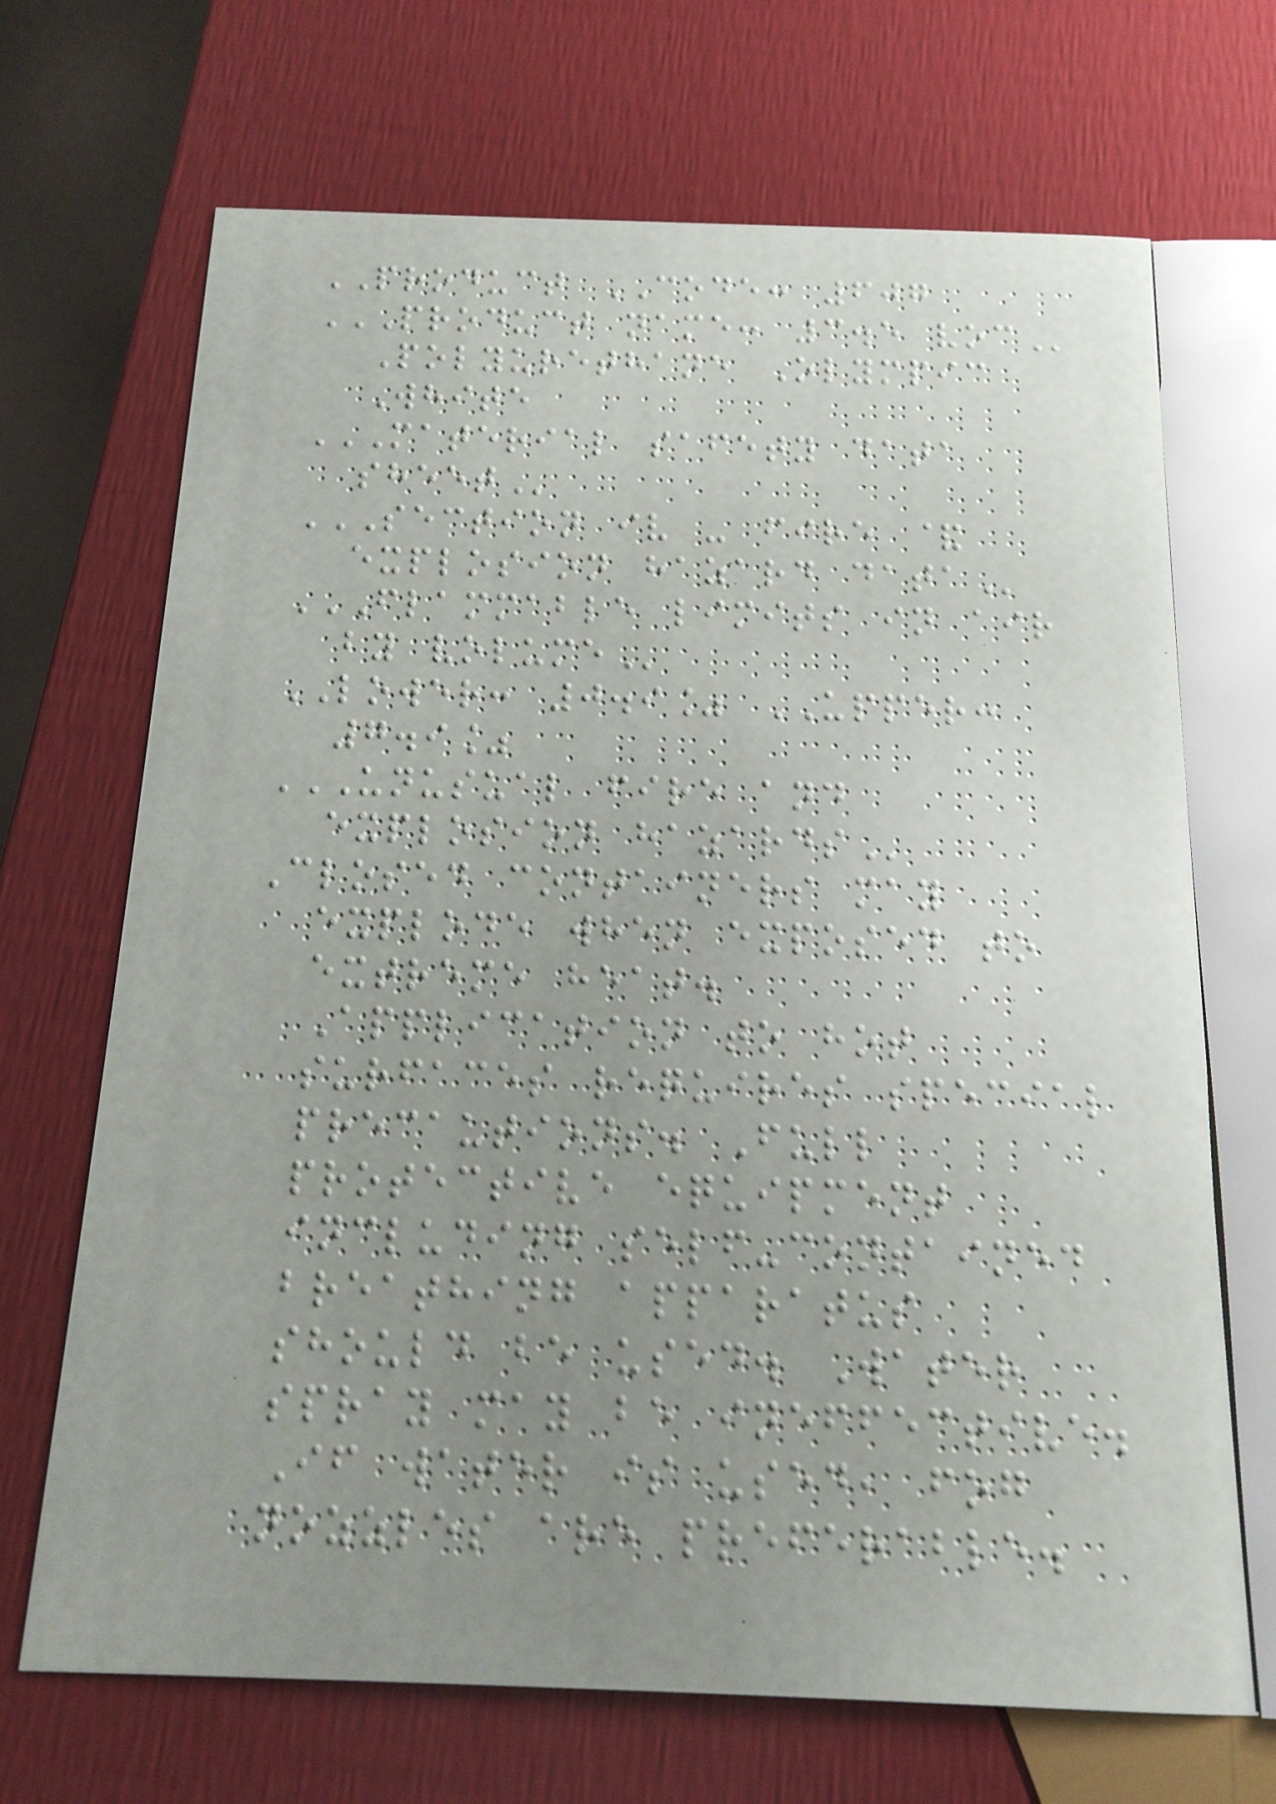PRODUCT CODE: 607
PRODUCT NAME: 3.5 VOC
Polyurethane Olympic
White
MATERIAL SAFETY DATA
SHEET
SECTION IV - FIRE &
EXPLOSION HAZARD DATA
FLAMMABLE LIMITS IN AIR
BY VOLUME
LOWER: 0.9% UPPER:
7.9%
UNUSUAL FIRE AND
EXPLOSION HAZARDS
Closed containers may
explode when exposed to
extreme heat.
Application to hot
surfaces requires special
precautions. Full
protective equipment
including self-contained
breathing apparatus
should be used. Water
spray may be ineffective.
If water is used, fog
nozzles are preferable.
